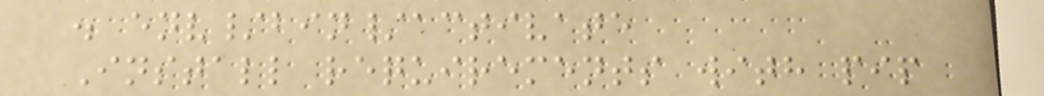. env/bin/activate
Install requirements with pip
